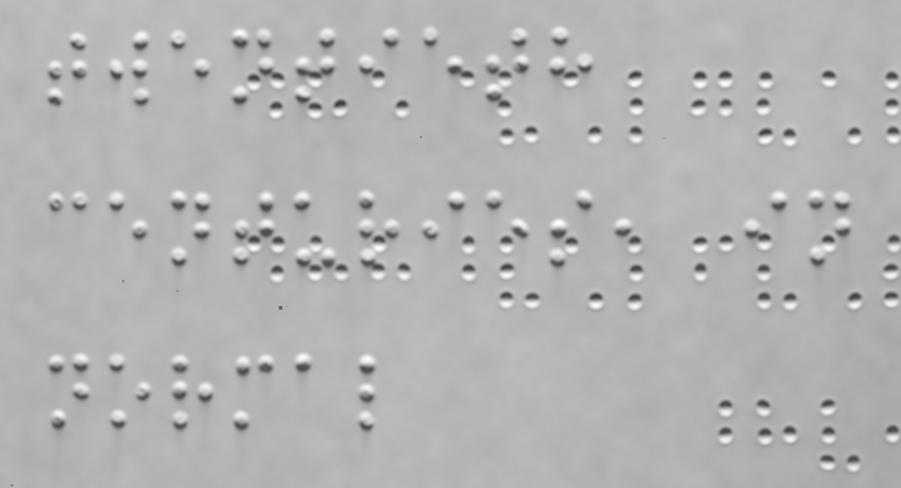twentieth
centuries, in
normal
